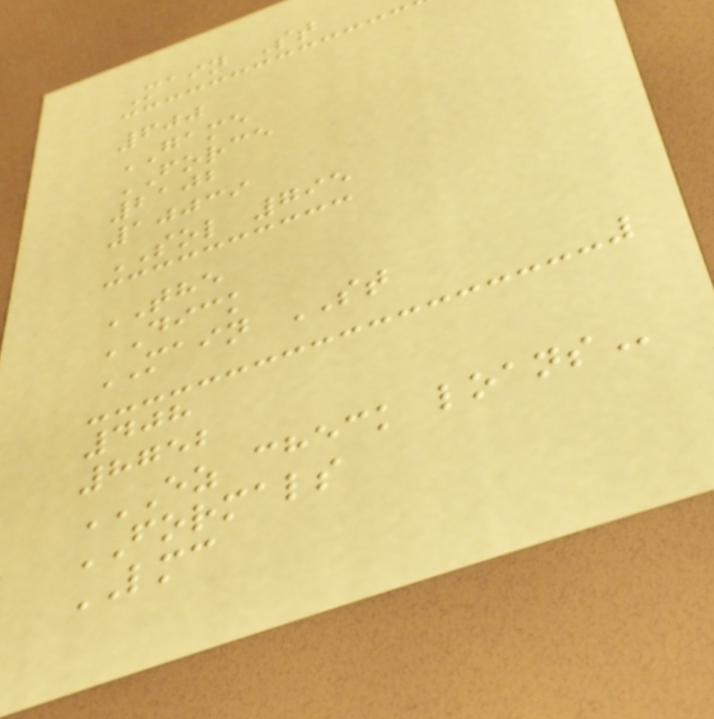Main St
600
GAME
FORCE
2102
10039
SOL 795
THE
DICK
MAIN ST
408
8752
EZ CHECK LOANS
FORMALS
LMC
